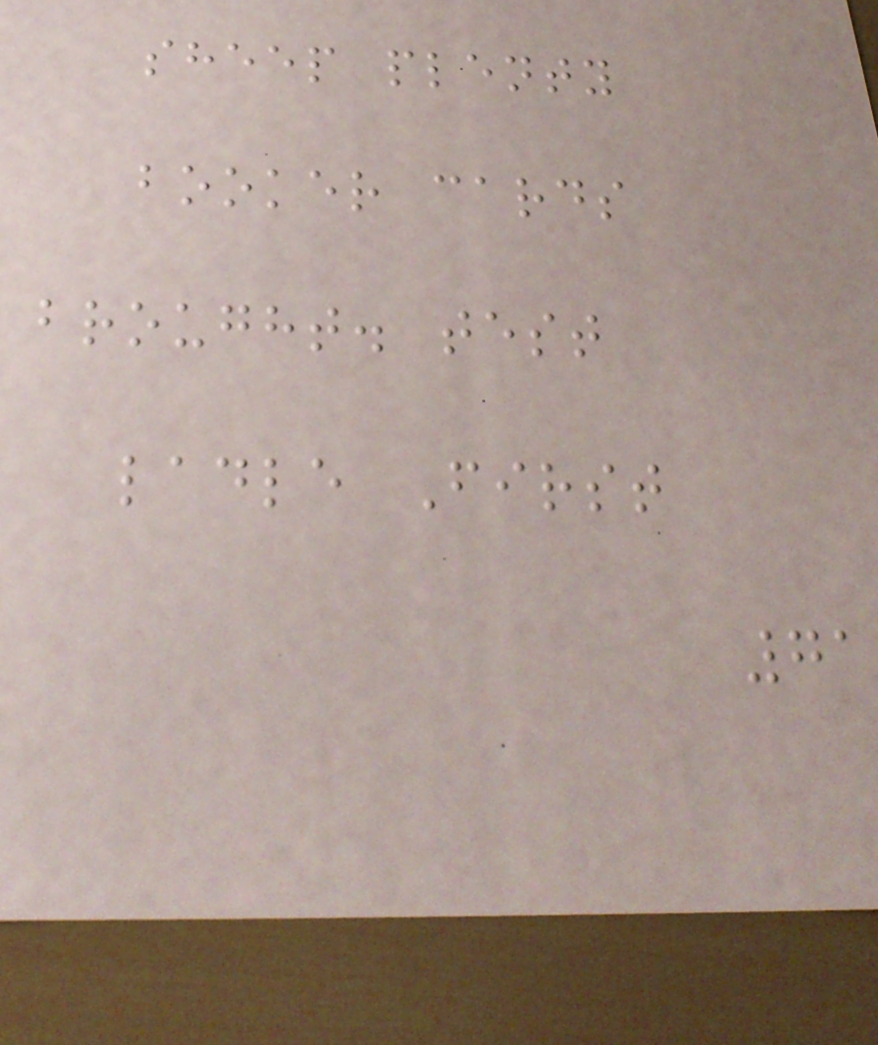sheep plenty
booker cards
brought. test
ladle First
71
